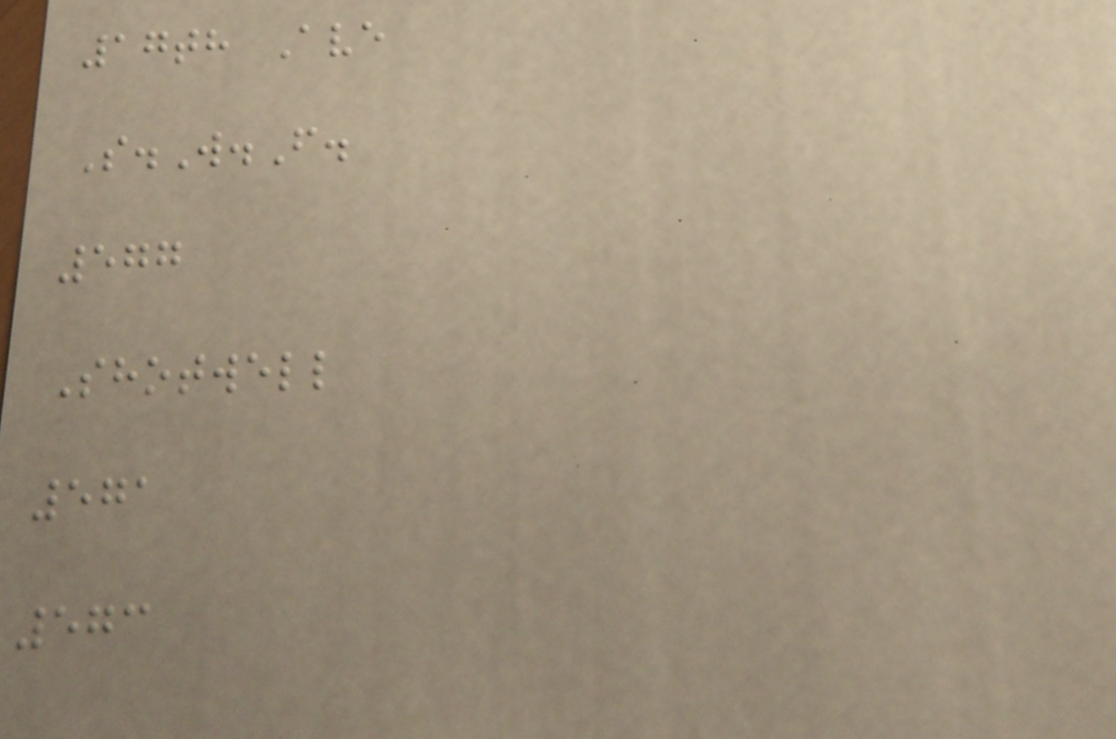17th Ave
S.W.F.
577
Shotwell
571
573
